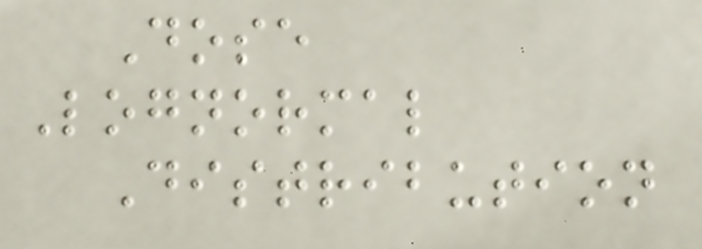Dose
Lognormal
Distribution
